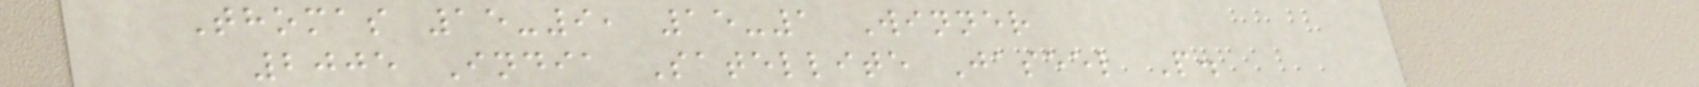Thomas 15-9, 15-1 Winner
2005 India Satellite Jaseel P.
